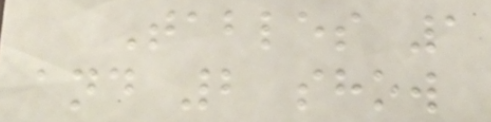Tables 1
and 2 show
